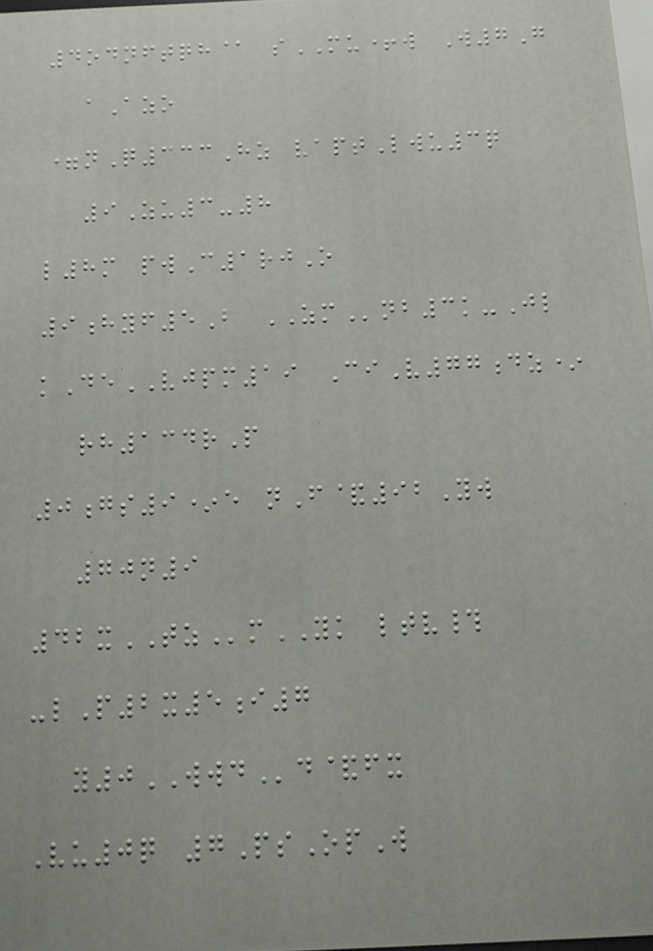4odnftqh@ sMU+w W7G
aAzo
=nQ333Hz vaptLwu3q
9Zu3-8
l8m pwC1rjO
9hyf5B ZMnb3k-Jl
kDeVJPM19 CiV77dz*
rh134rP
0gs9*e nF&92Yw
70n9
42xTZmYK ltv#
-lP2x5i7
y0WWDd&fx
Vu0q 7PsOpW
